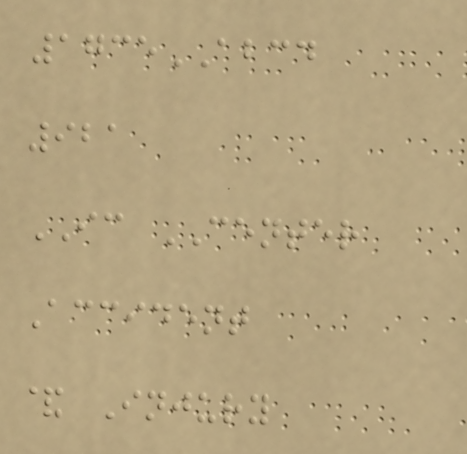1735ABCD
921
IC CENTER
Accident
& Injury
